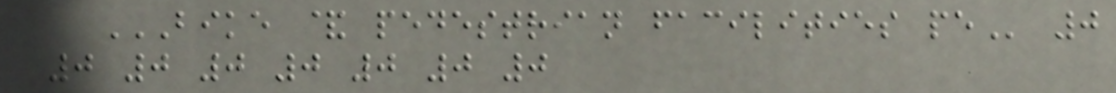BIKE & PEDESTRIAN FACILITIES PE 0
0 0 0 0 0 0 0
